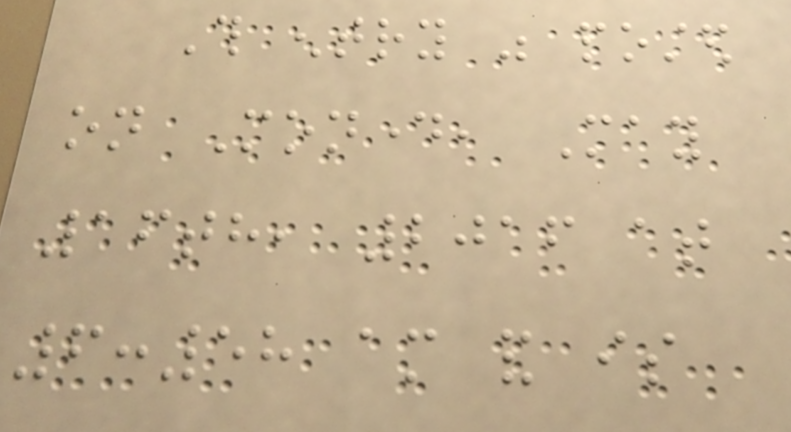This entry was posted
on Monday, May
16th, 2016 at
6:58 am and is
